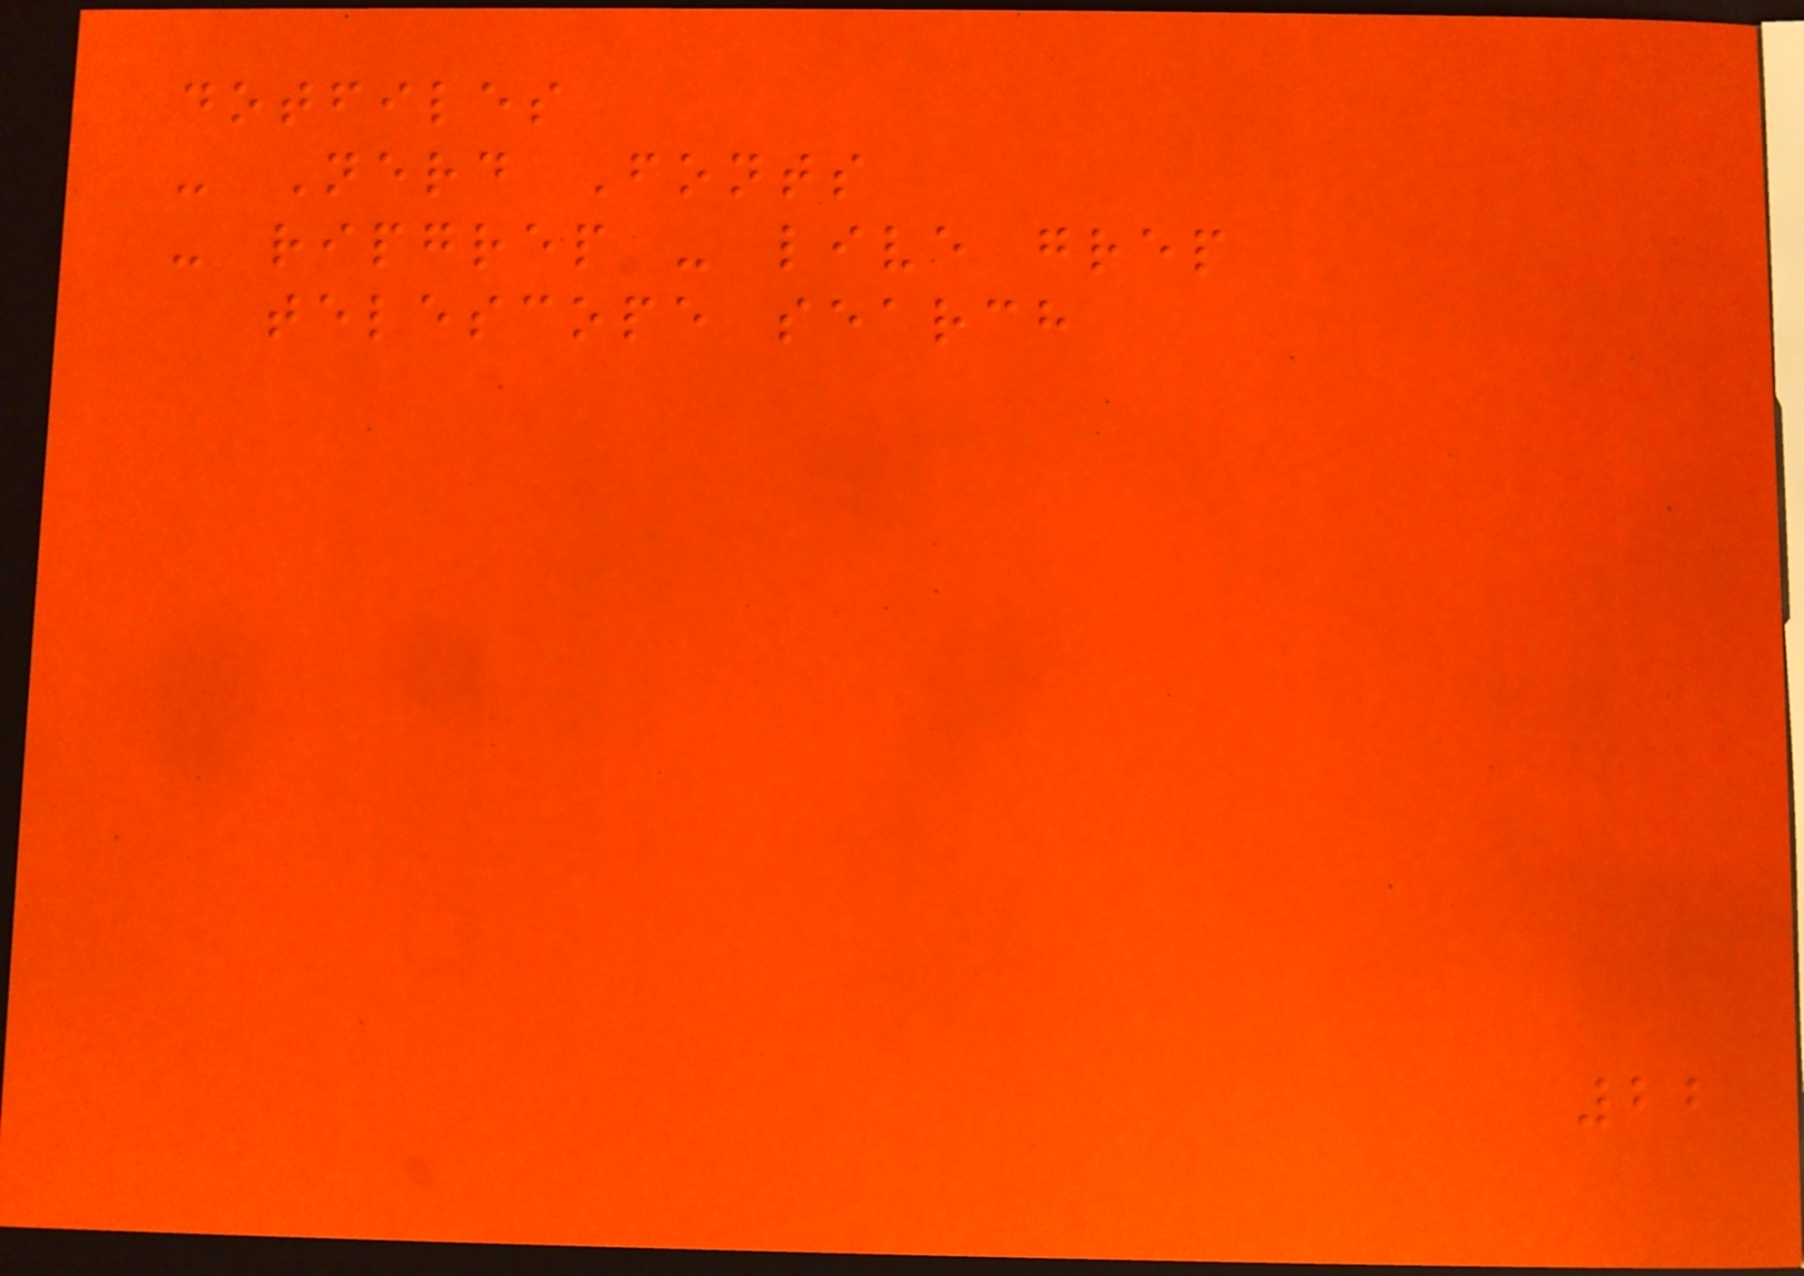dotfiles
- Nerd Fonts
- ripgrep - live grep
telescope search
22
